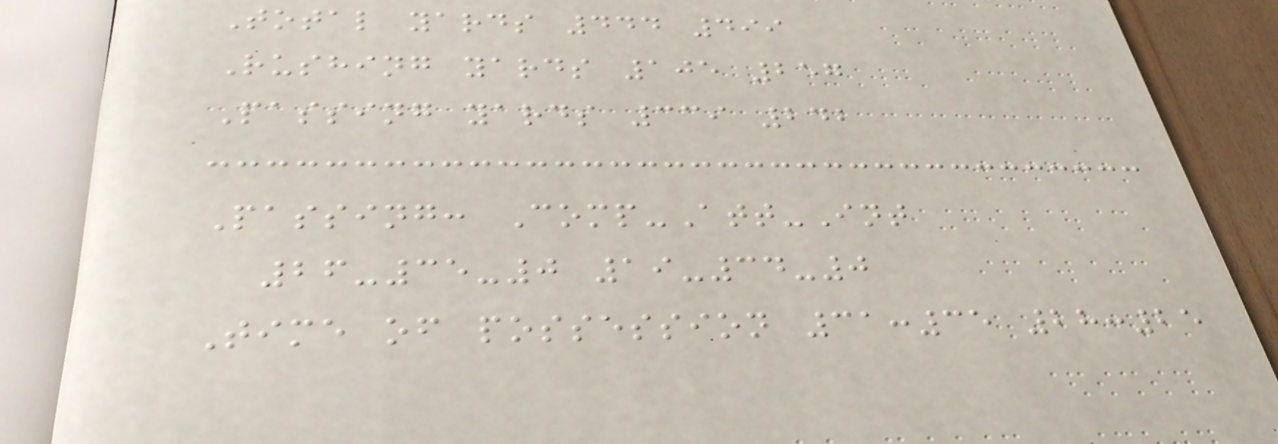Total yards 444 499
Rushing yards 105 257
Passing yards 339 242
Passing: Comp-Att-Int
26-35-0 19-34-0
Time of possession 31:35 28:25
